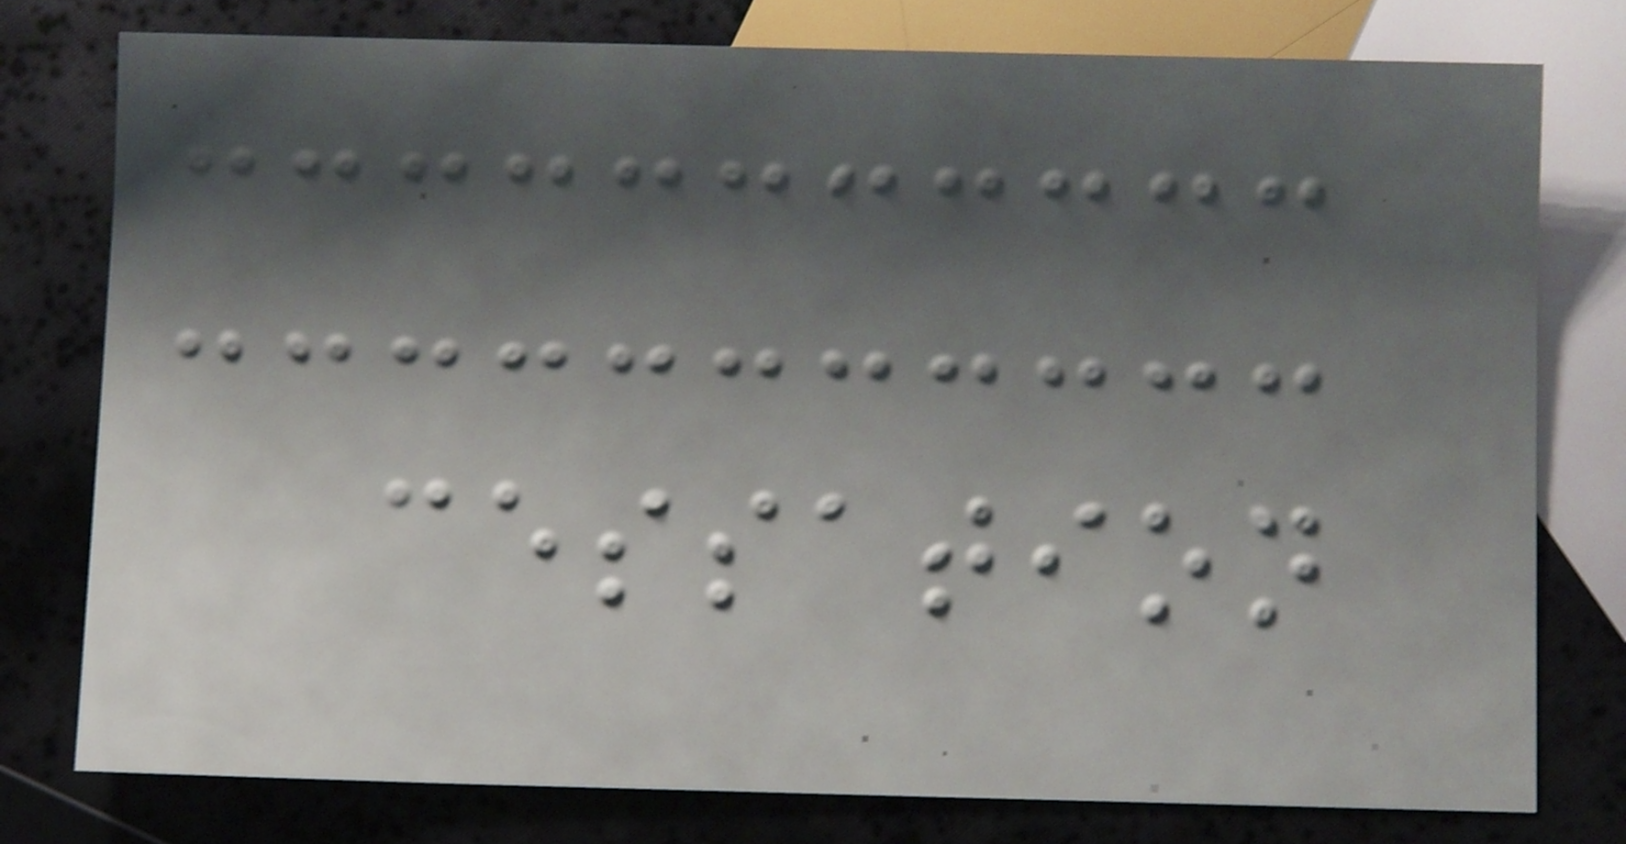cessation
